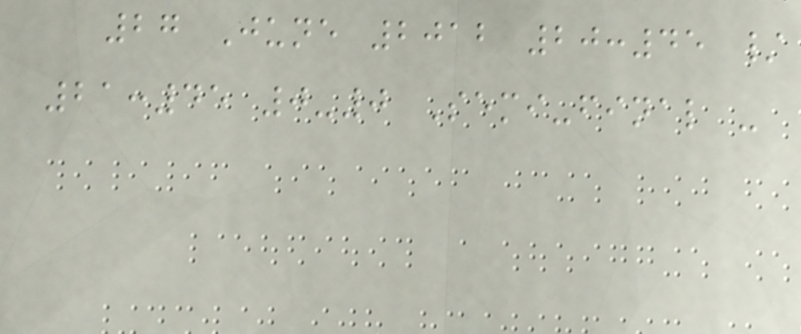27 June 2012 20:45 /
21:45 0-0 Semi-final -
